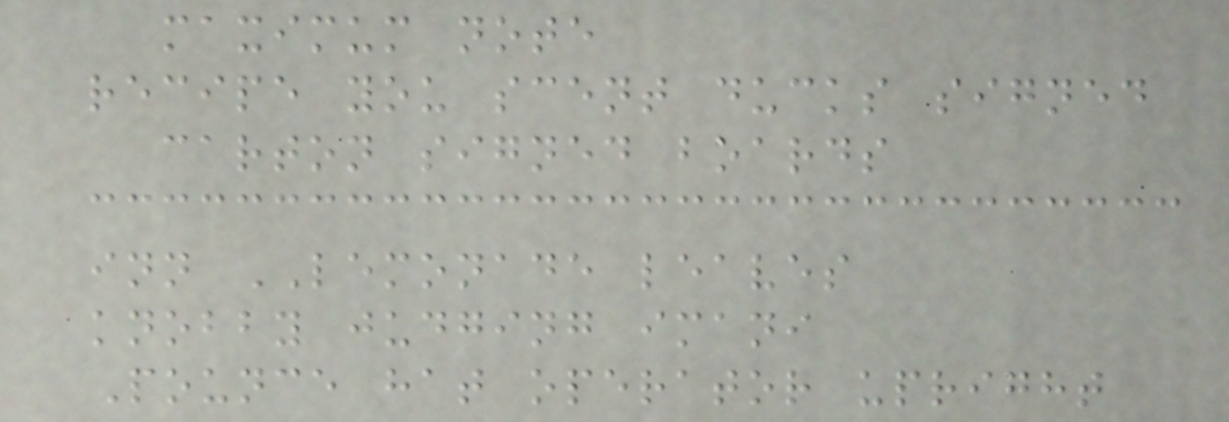maximum note
recipe you scent ducks signed
carton signed boards
inn LEMONADE leaves
knobby judging imani
Pounce hat operator upright
